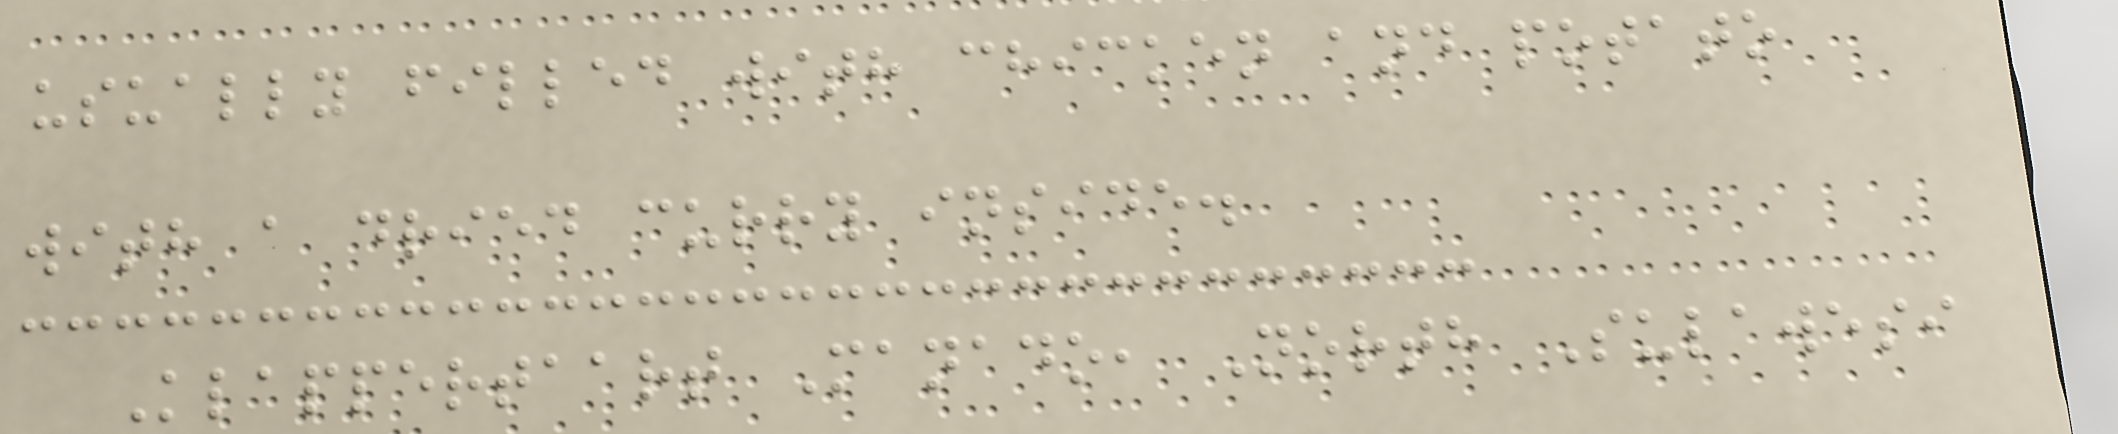usually filled with chicken and potato
with a dried curry inside.
Klappertaart Manado, North Sulawesi
